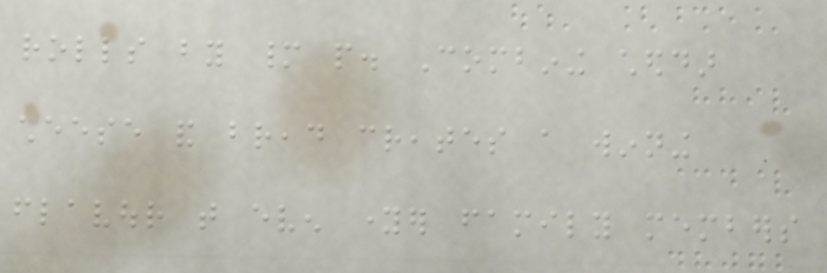rolls by many people. Combining cheddar
cheese and bread creates a winning
flavour that even younger family members
